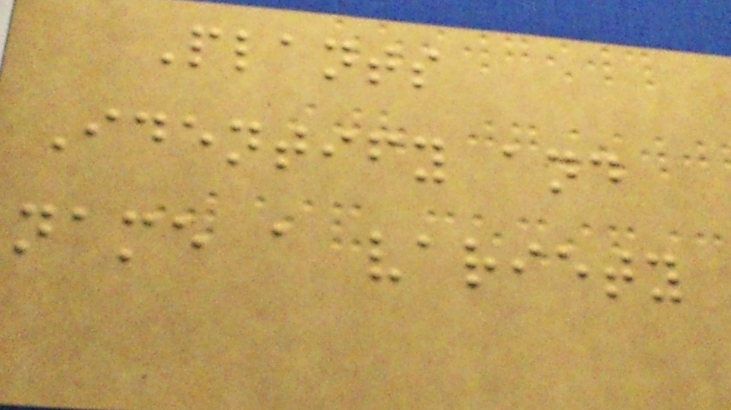Plants
Identify and
name a variety
